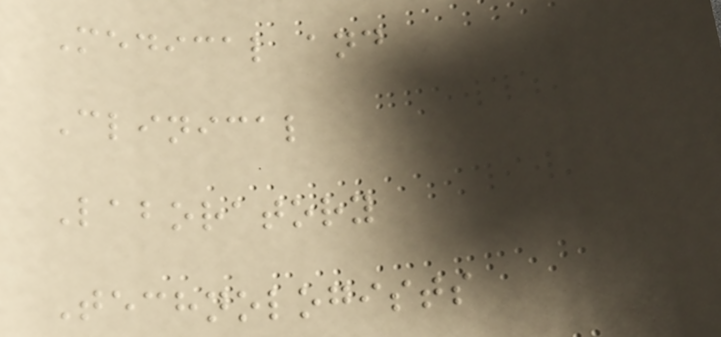Medical and
Clinical
Laboratory
Technologists
